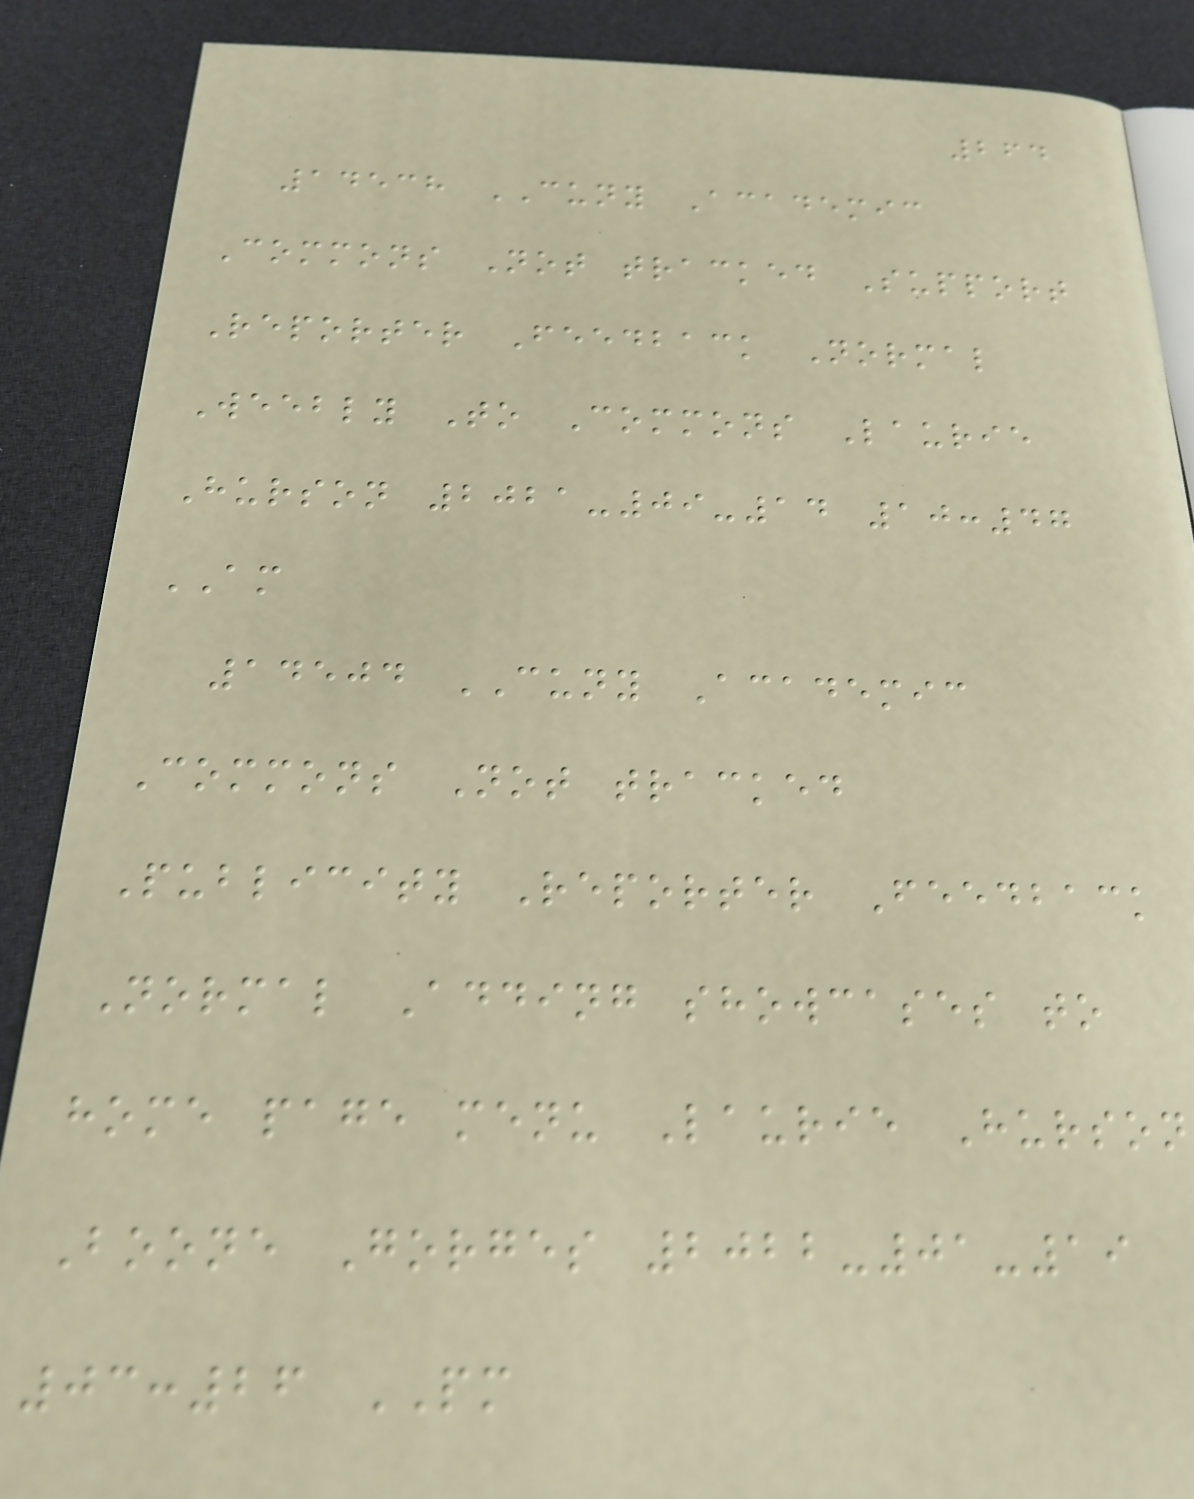264
14538 CUNY Academic
Commons Not tracked Support
Reporter Feedback Normal
Weebly To Commons Laurie
Hurson 2021-09-14 10:47
AM
14504 CUNY Academic
Commons Not tracked
Publicity Reporter Feedback
Normal Adding showcases to
home page menu Laurie Hurson
Boone Gorges 2022-01-19
03:26 PM
